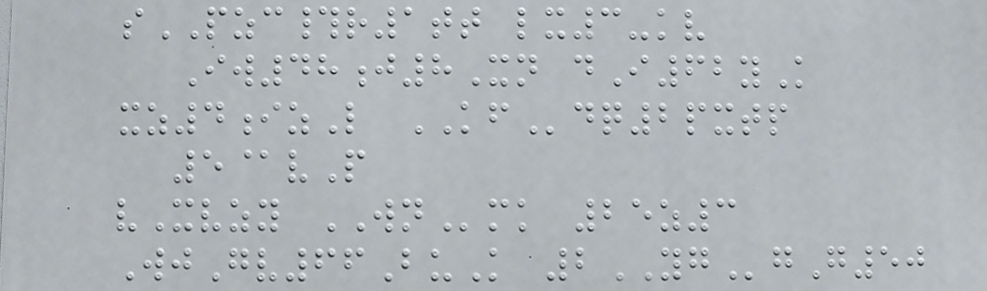sPZC#r1tt lx3-kv
Iw48j8Xn dI62yK
xz4izL KFdq2pxtp
5@vP
vXvzy WNmk 25z3
WjGv66BuK 2YGgG50
